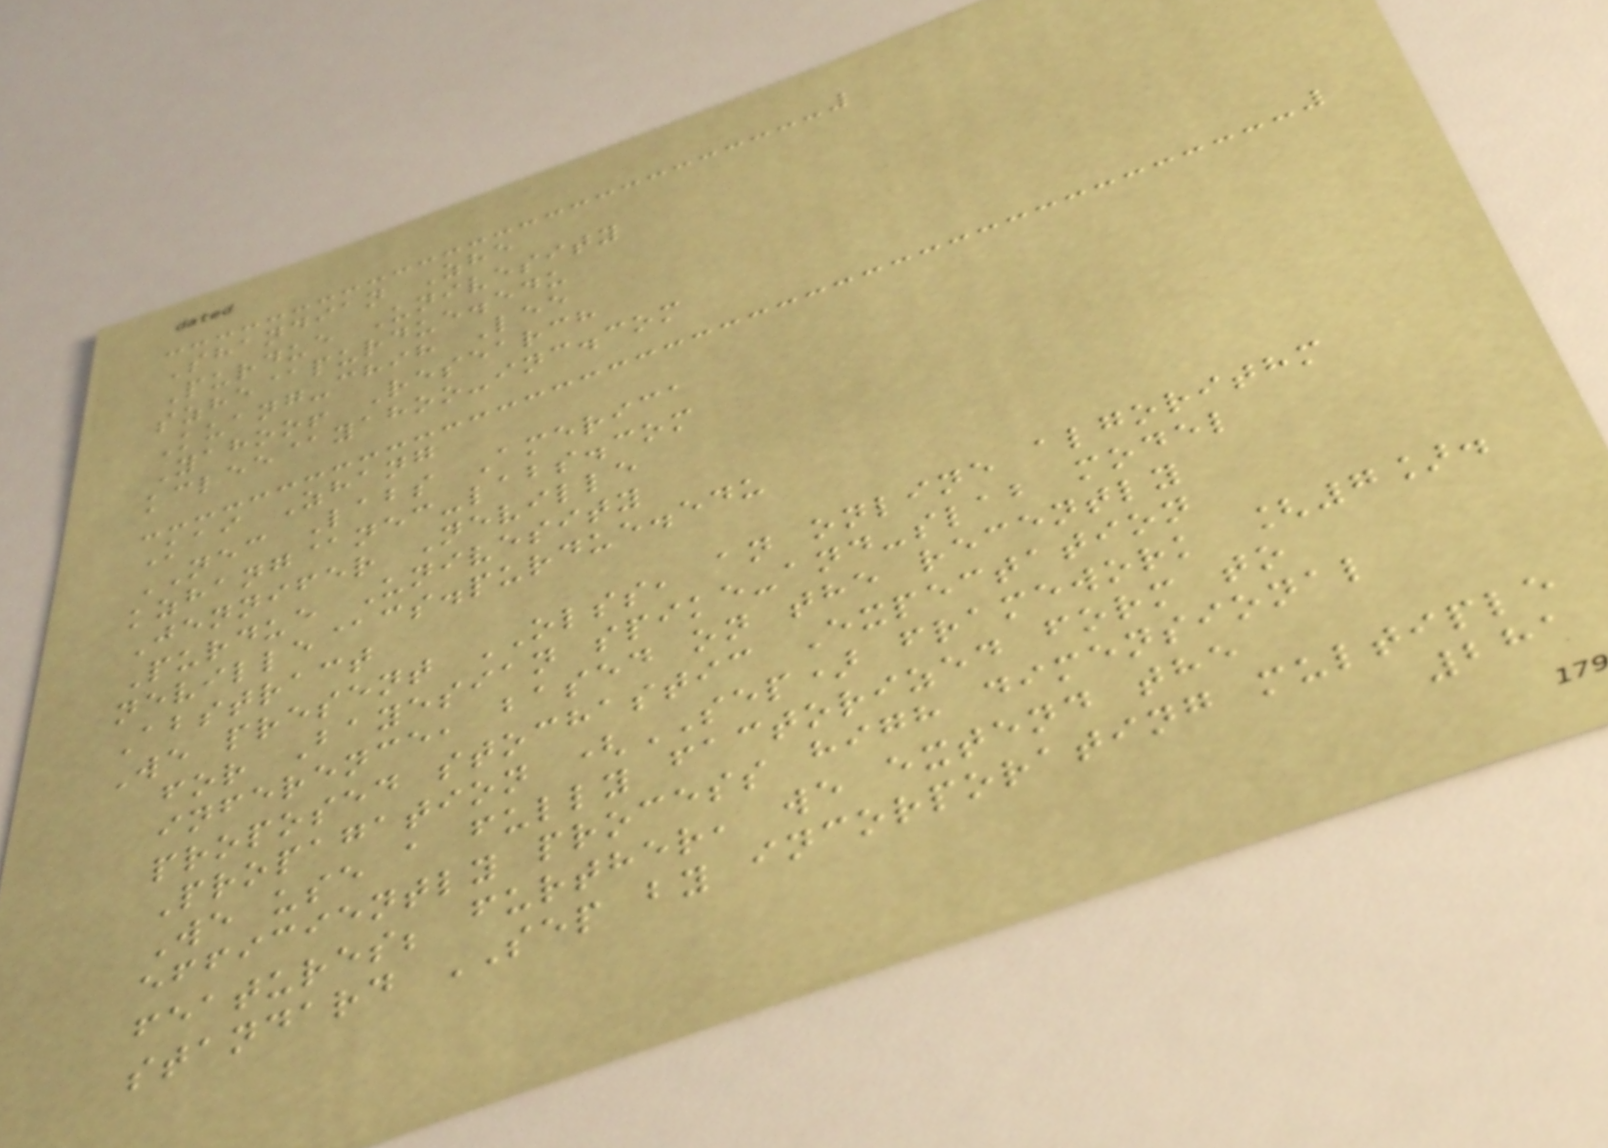Shandian Zhe
Purdue Univesity
szhe@purdue.edu
Kuang-chih Lee
Yahoo! Research
kclee@yahoo-inc.com
Kai Zhang
NEC Labs America
kzhang@nec-labs.com
Jennifer Neville
Purdue Univesity
neville@cs.purdue.edu
Abstract
We present OLSS, an online algorithm
for Bayesian spike-and-slab model
inference, based on the recently
proposed stochastic Expectation
Propagation (SEP) framework [7].
We use a fully factorized form to
efficiently process high dimensional
features; further, we extend the
standard SEP by incorporating multiple
281
